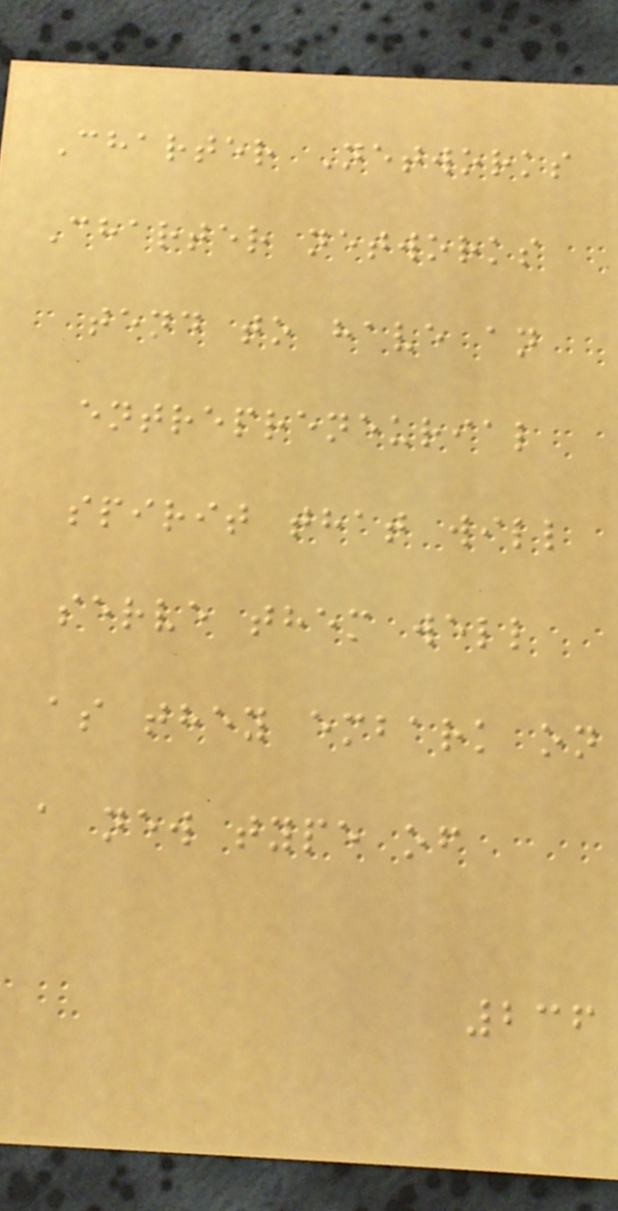Charter Networks
Charter networks
tend to have an
entrepreneurial
spirit that will
serve them well
as they embark on
a new type of
236
